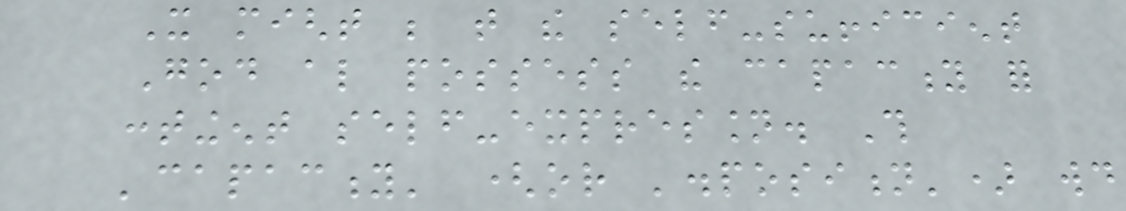It might be that the self-sufficient
God also possess the capacity for
contingent self-expression. This
'capacity' (or 'disposition') would
